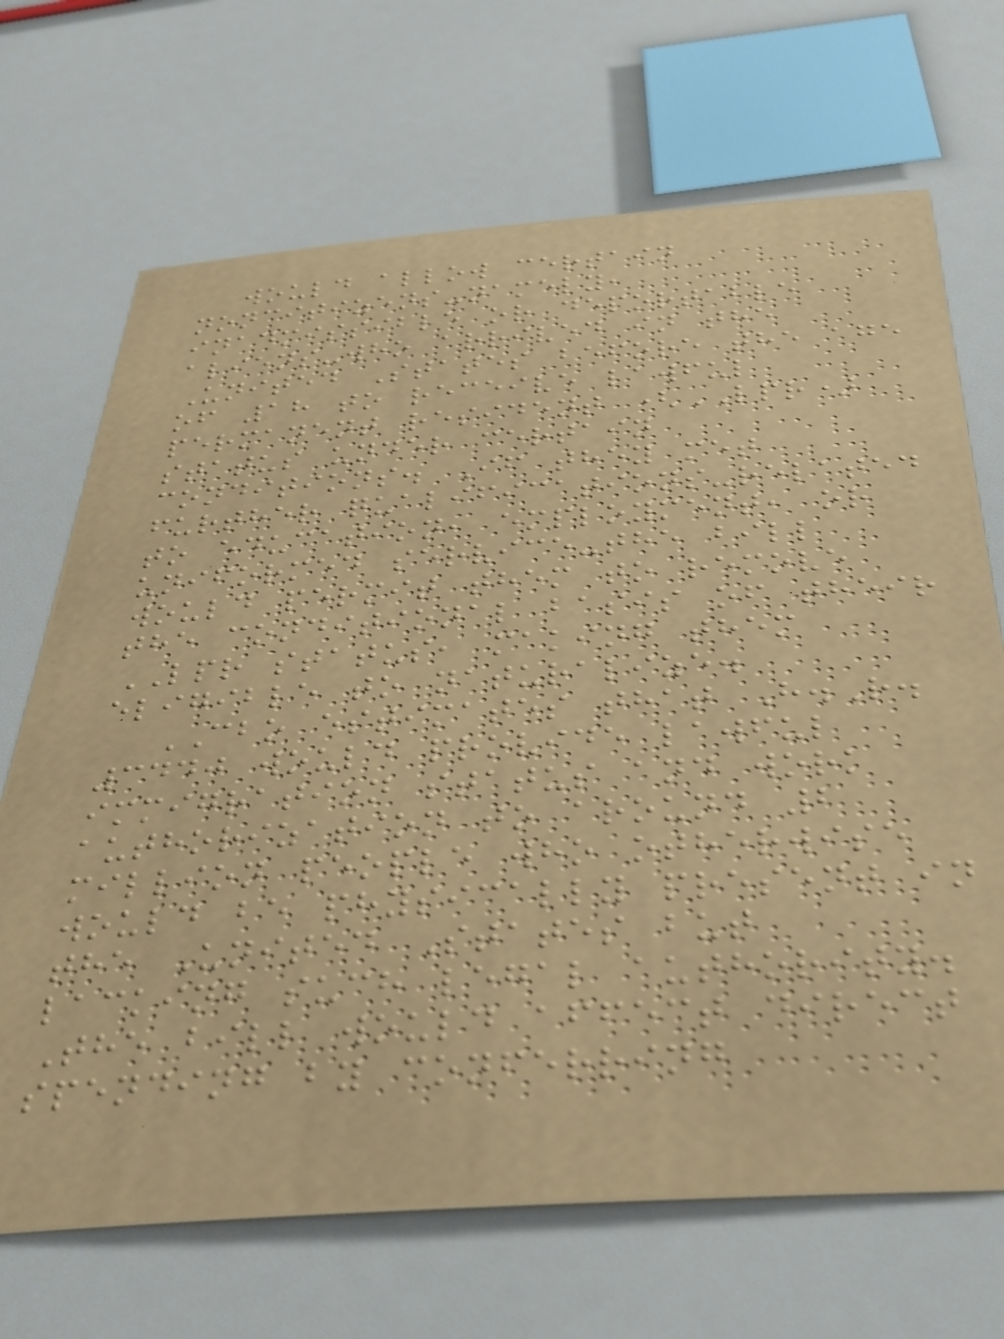would allow certain
noncitizens-namely,
inadmissible or deportable
aliens-who arrived in the
United States before the age
of 18 to receive lawful
permanent resident (LPR)
status under certain
conditions. If they met
further qualifications-related
to education, employment, or
uniformed service-the bill
would permit them to remove
the conditional basis of their
LPR status, making them
eligible to naturalize.
CBO estimates that H.R.
3440 would provide lawful
immigration status and work
authorization to around 2
million people who otherwise
would be physically present in
the United States but
lacking such legal authority.
The bill would affect direct
spending by conferring
